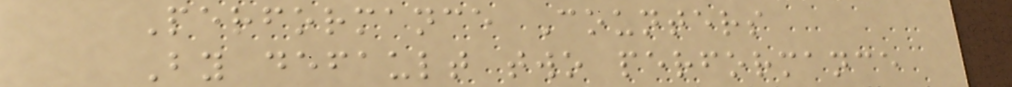Performance Counters
By default two performance
